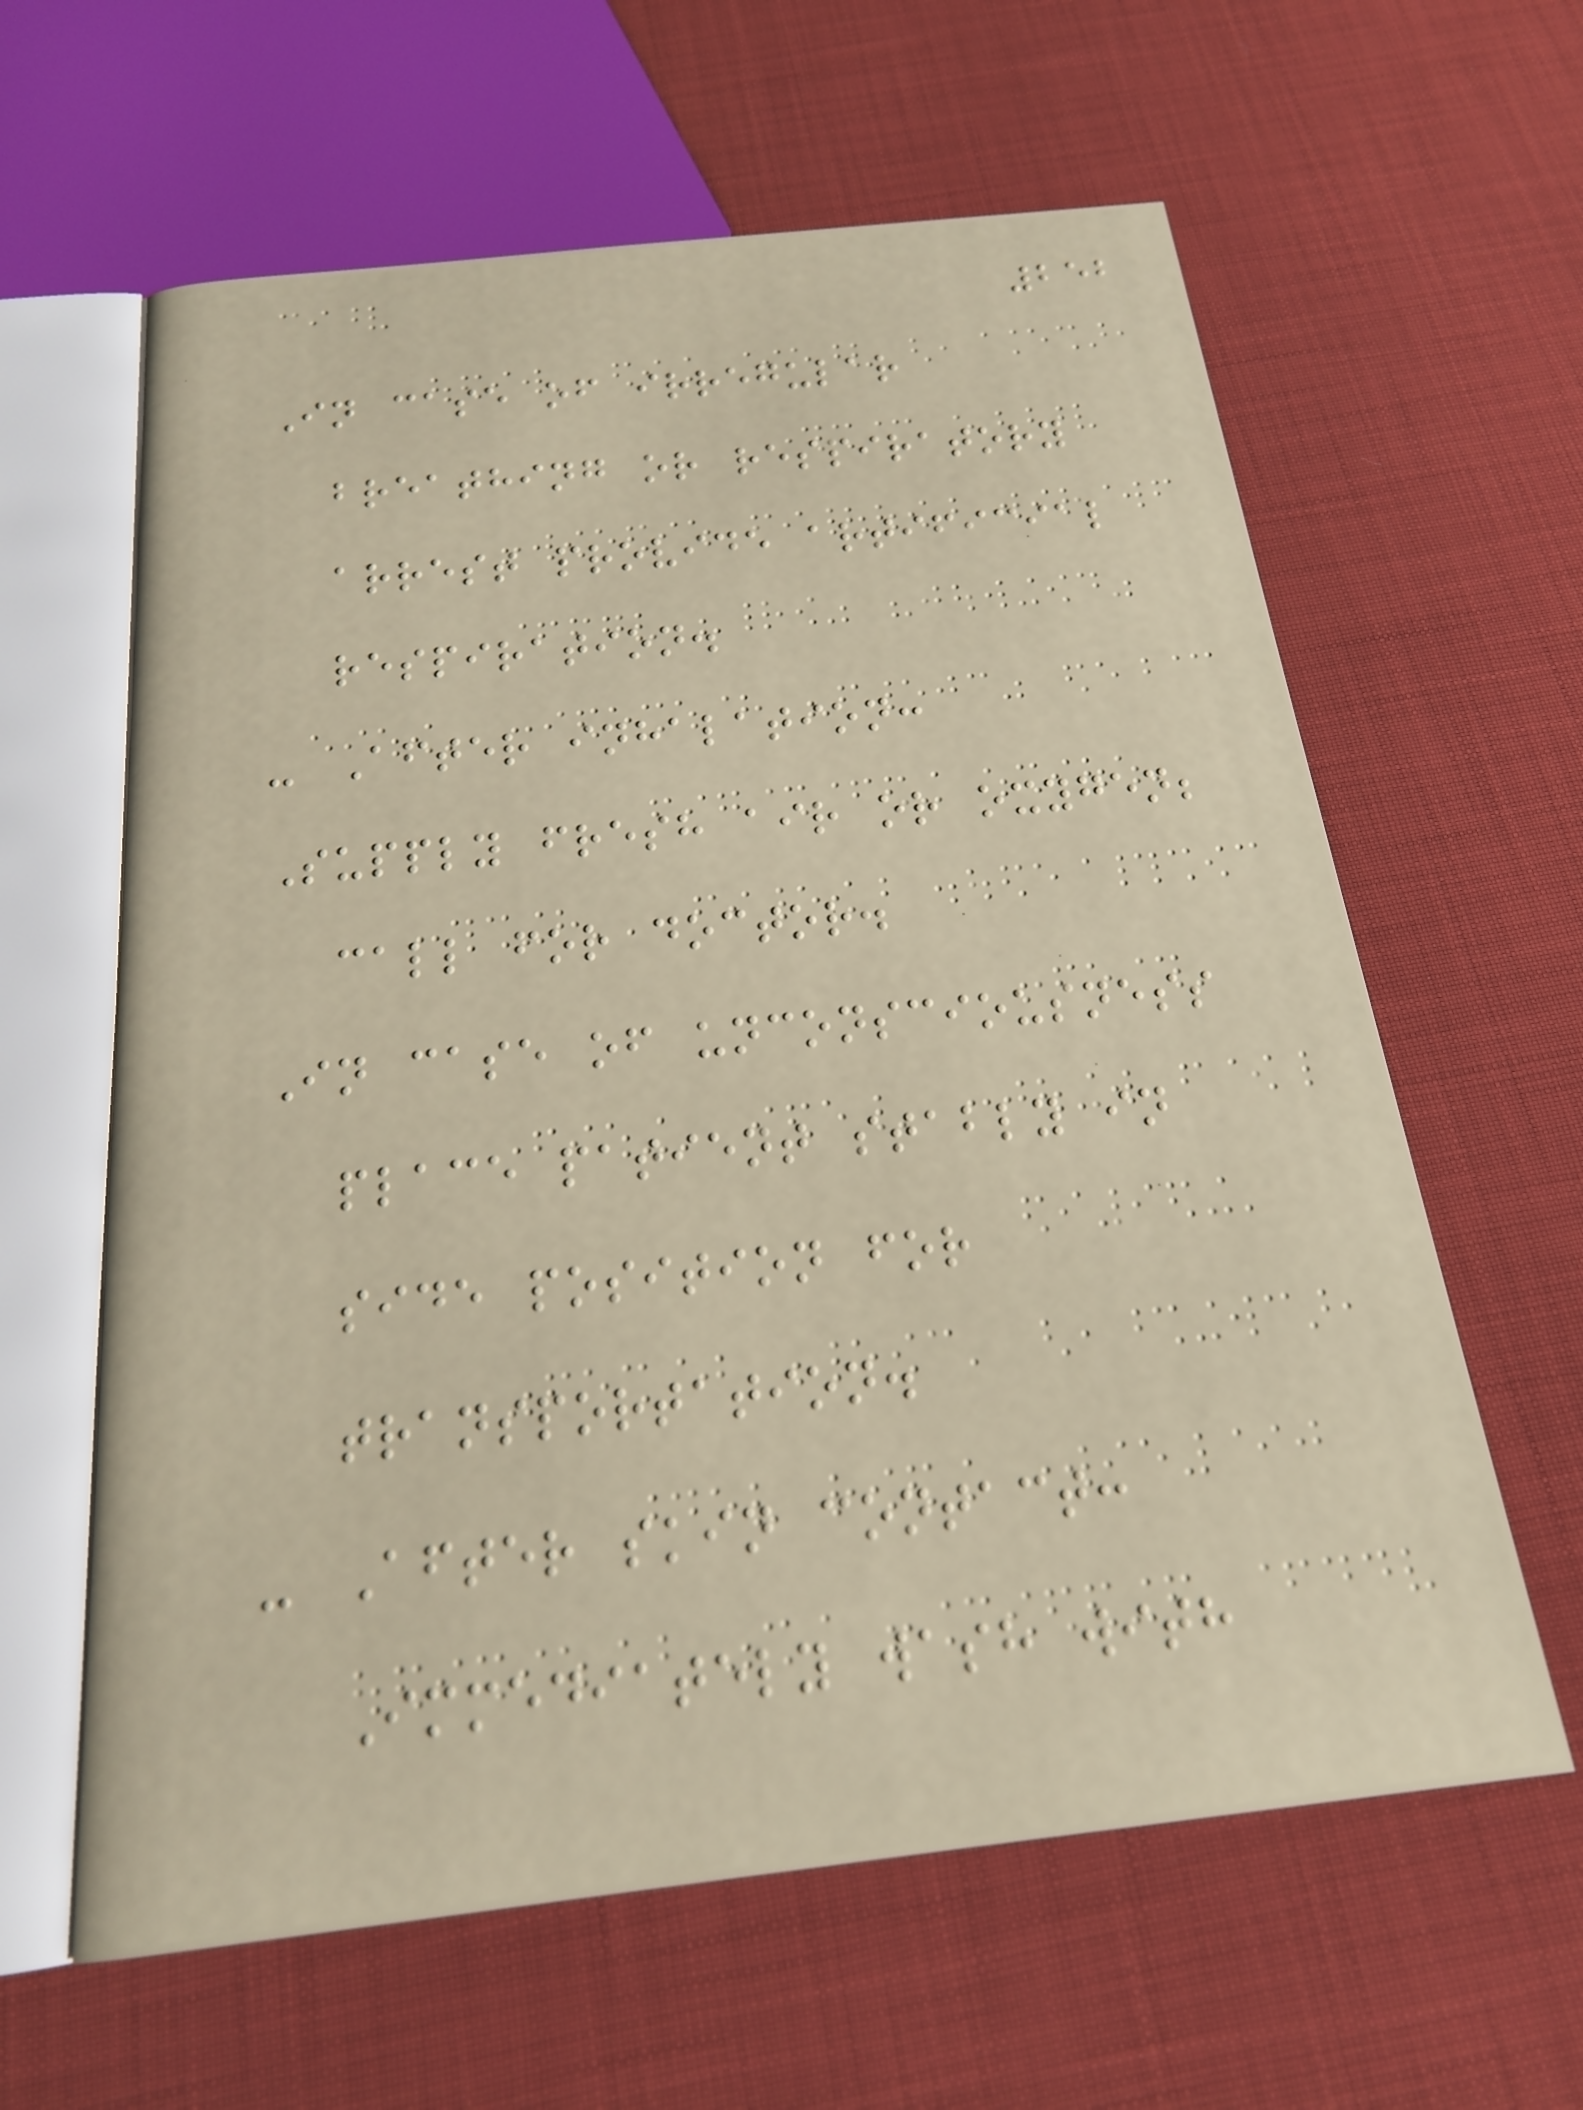252
In case of irregular
breathing or respiratory
arrest provide artificial
respiration.
- After inhalation:
Supply fresh air or oxygen;
call for doctor.
In case of unconsciousness
place patient stably in
side position for
transportation.
- After skin contact:
Immediately wash with
